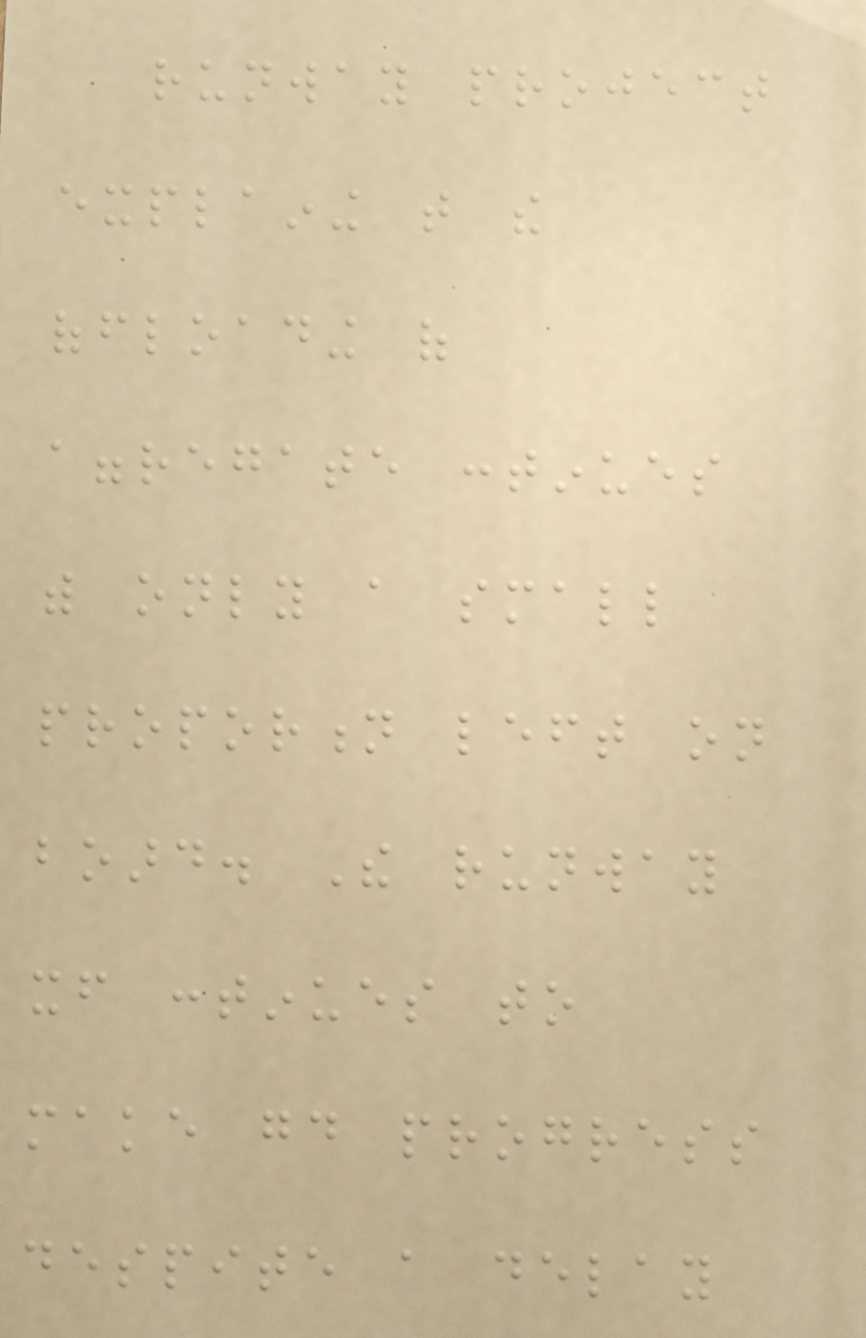runway project
explaining that the
offloading of
aggregate continues
with only a small
proportion left on
board. The runway
itself continues to
make good progress
despite a delay
